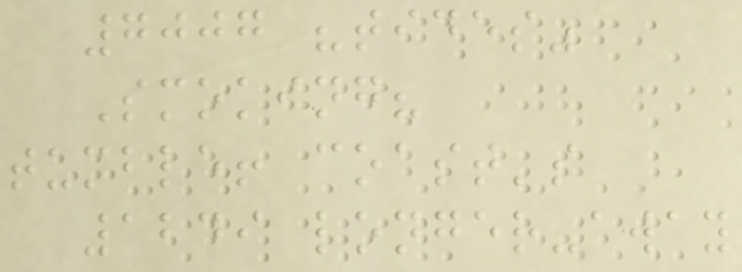7007 "tides"
Smoking?
tumble! coast's
1249 longer-away
